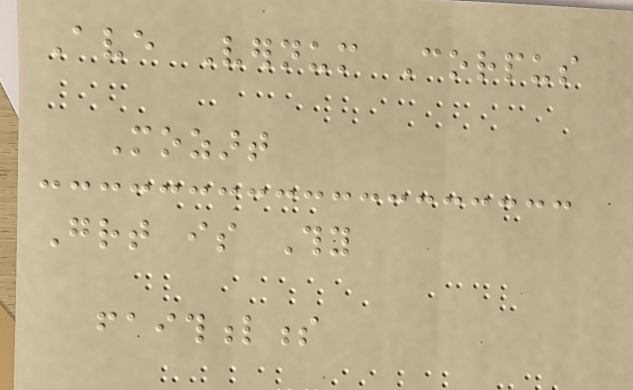Ave Vernum Corpus
Mozart
Great is Thy
faithfulness
